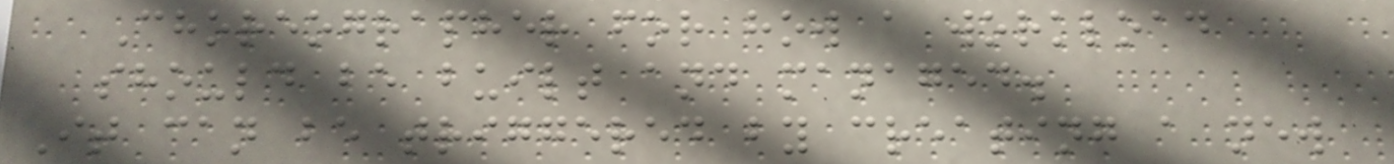Choreographer for how a workload
should be built and managed.
It can be triggered by creating a new
